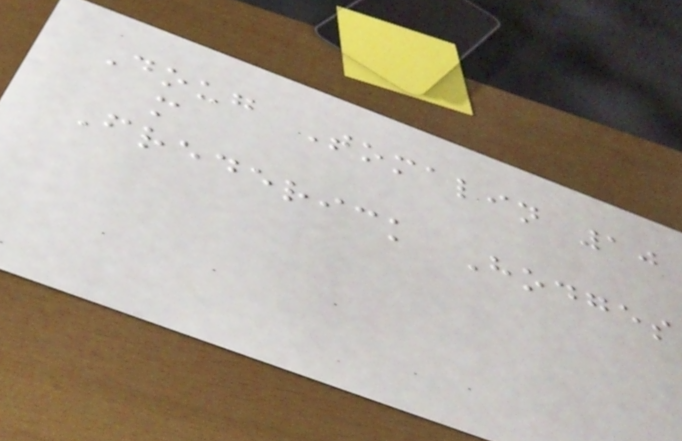Doug Tomalin 10
m
Frederick Hodges
